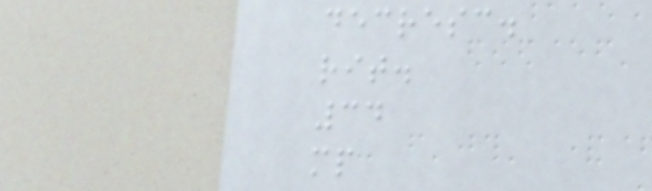decresc.
rit.
34
mp
